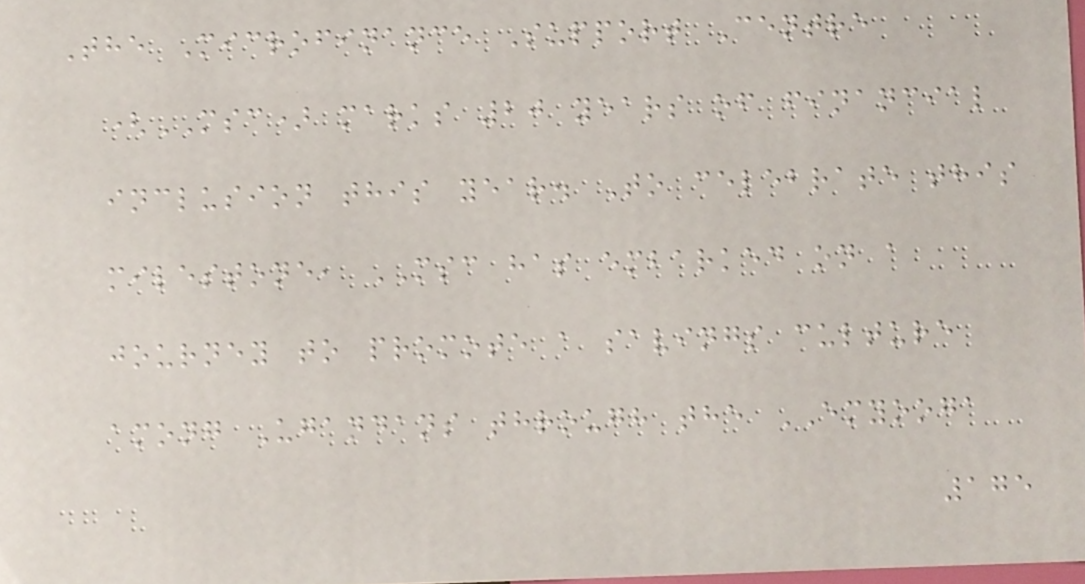The Microfinance Support Centre
(MSC) marks 20 years of financial
inclusion this year. To celebrate this
milestone, MSC has embarked on a
journey to promote a savings culture
among Ugandans through the EMYOOGA
175
